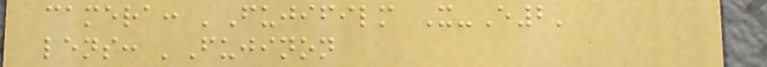camera: 'Fujifilm X-E2'
lens: 'Fujinon
